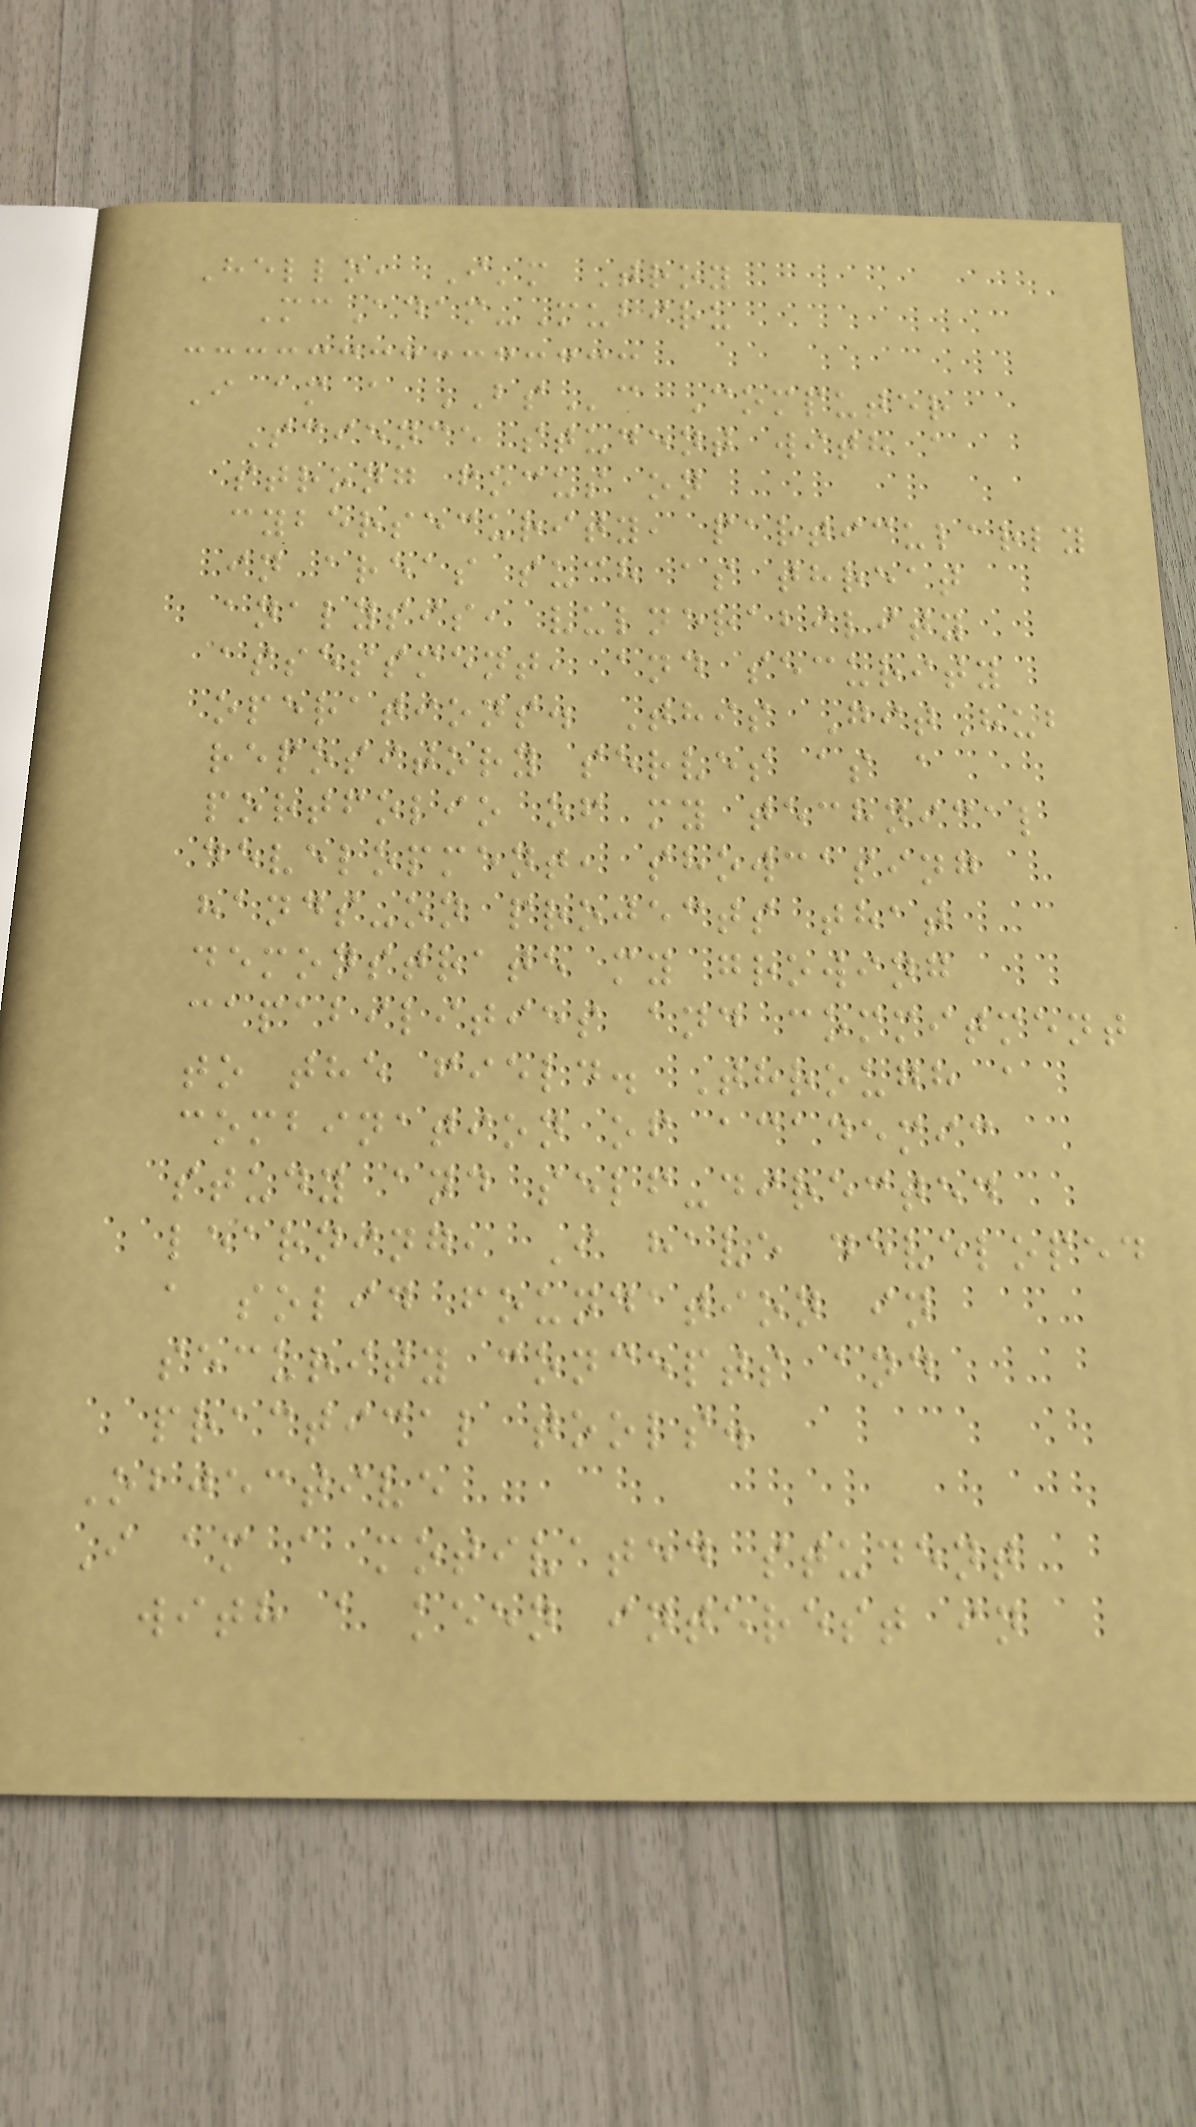Hello, I'm Troy
McAdam-Mubiru
I am a BSc Computer
Science student with a
strong focus on
cybersecurity, particularly
in areas such as threat
analysis, vulnerability
assessment, and security
operations. This GitHub
repository serves as a
portfolio of my technical
development, showcasing
hands-on projects that
demonstrate my growing
capabilities and commitment
to the field. Through a
combination of academic
study and self-directed
learning, I have developed
a solid foundation in
security concepts and
practical tools.
Objective
I am a motivated student
with a keen interest in
